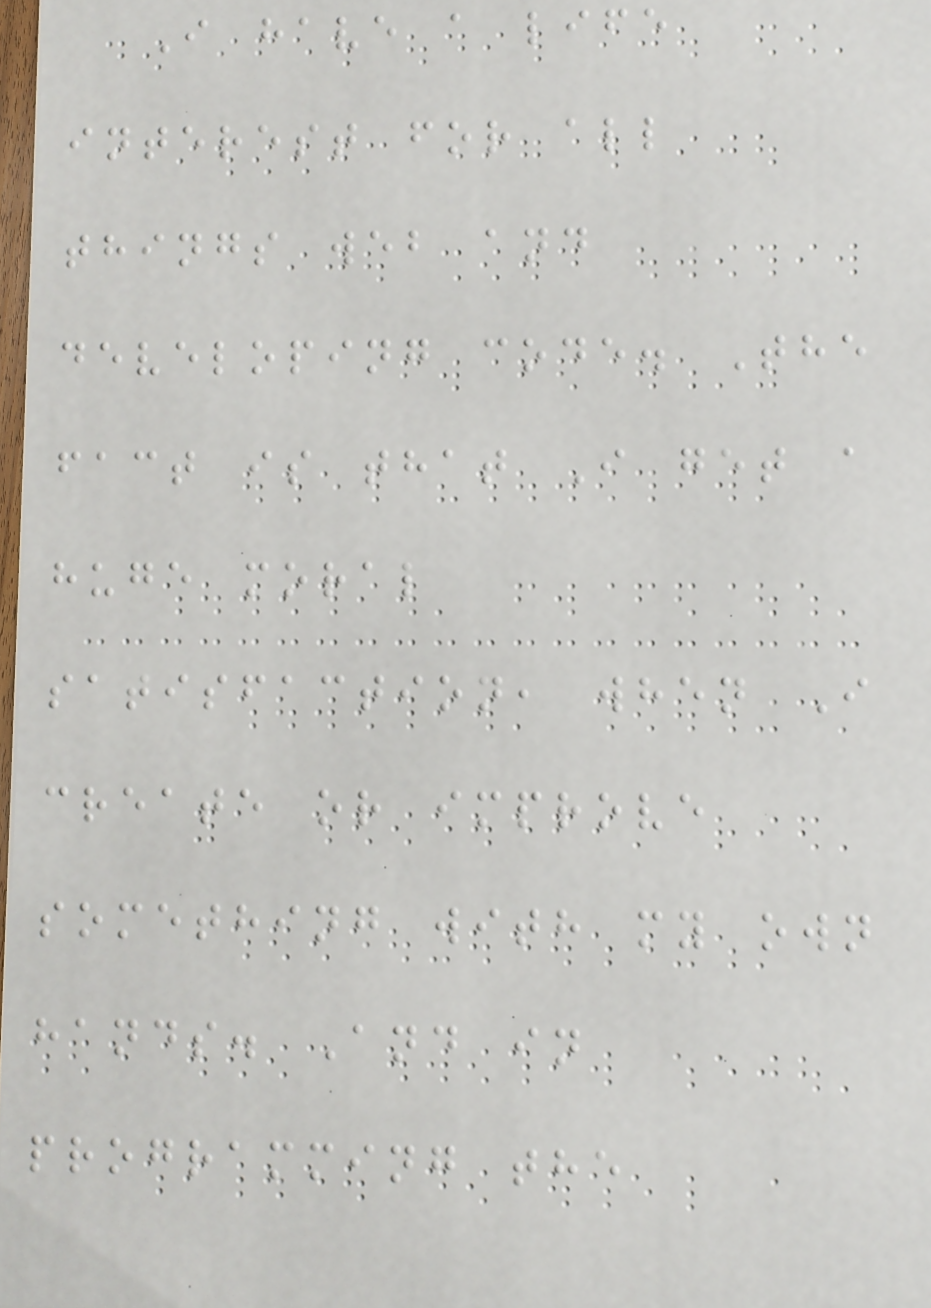I have a life
interest for all
things web and
developing code. The
fact is that I get a
huge moral
satisfaction, when I
create or improve
something with my own
hands. And in
programming the
